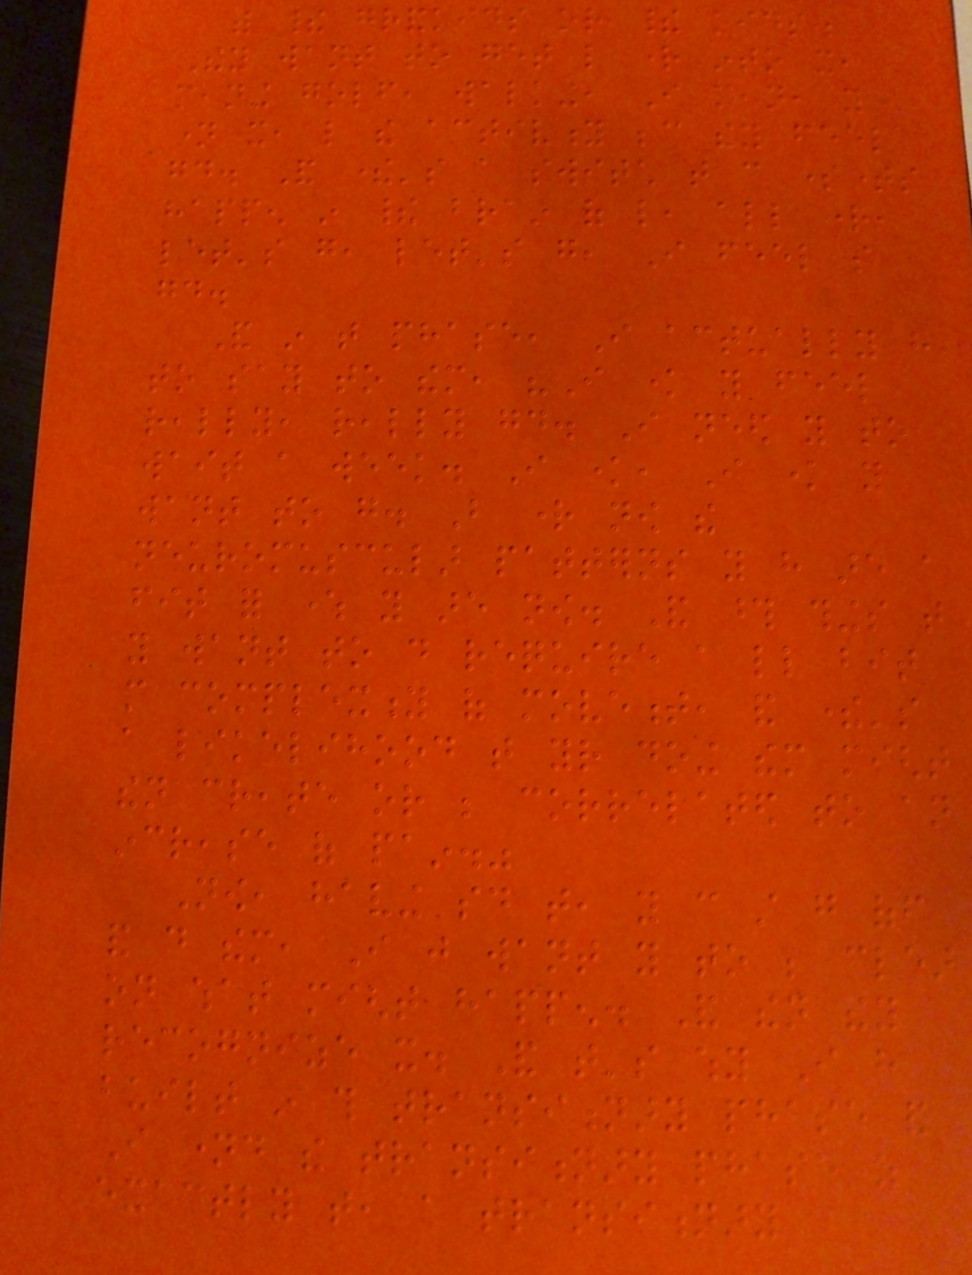with their grandkids or their kids.
They want to get like right into it,
meaning golf, walking, I mean, you
name it, like the activity because they feel
good. And there's a switch that can sometimes
happen in their brain of like, all right,
let's go, let's go, I feel so
good.
And in that phase, I actually have
to say to them, "I know you feel
really, really good. I need you to
wait a week. I know, I know you
want to go. But right now the
neuromuscular patterns you have are a
fit for where you are now. And those things that
you want to do require a little bit
more complexity of movement, and there's
a likelihood that your doing them might
then create or be correlated to an
increase of pain."
Now, having said that, you can still go off
and do them, I just want you to be clear
on what might happen. And then they
recognize it. And that's why I have
built in this transitionary phase and
I named the transitionary phase as
exactly that, a transitionary
